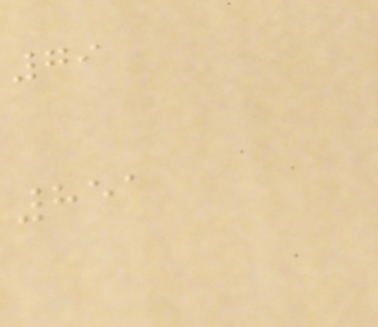79
851
